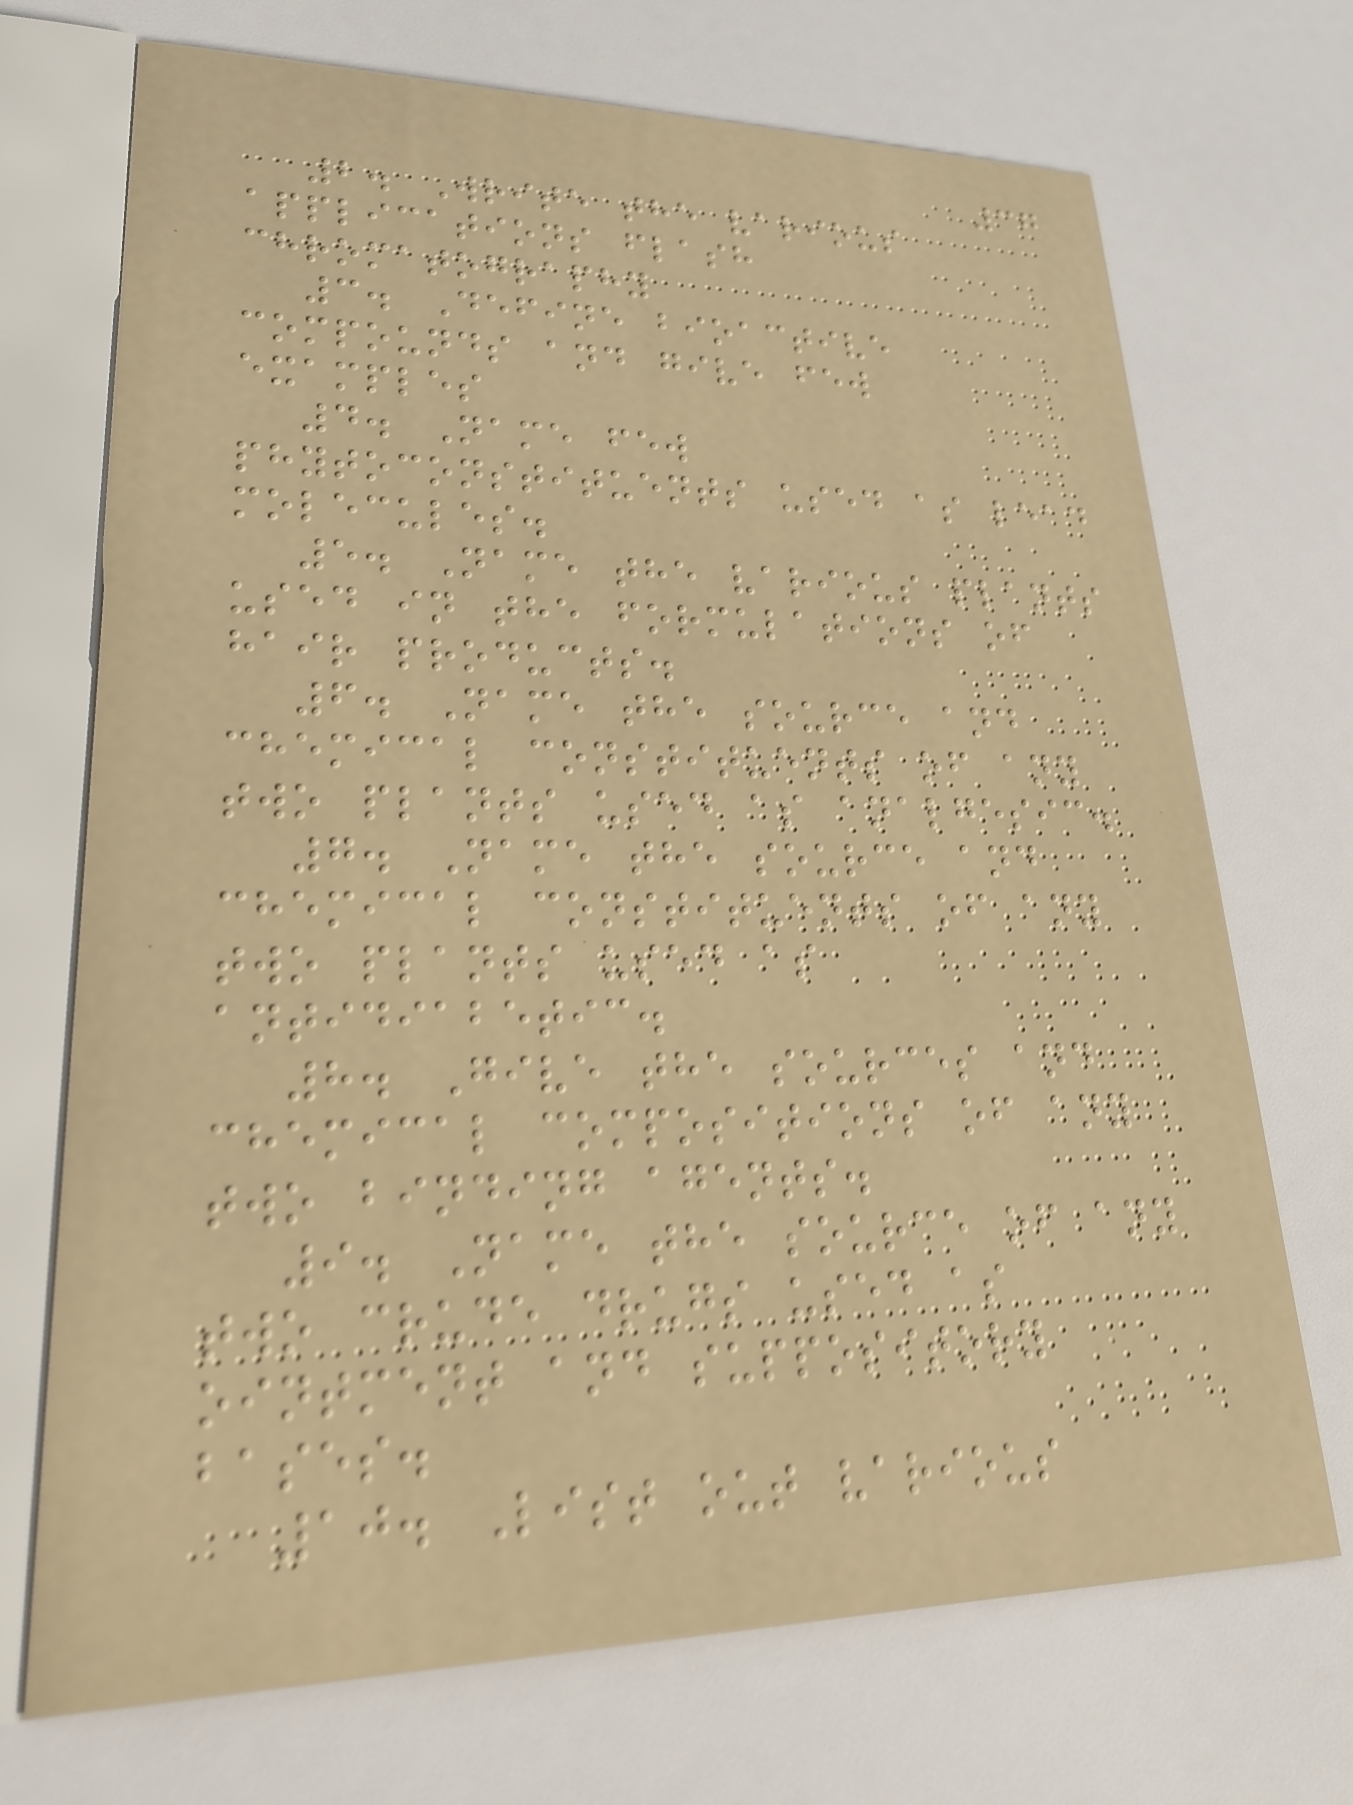37
2. Write the various
applications flash
chromatography
3. Define bioactive
compounds and give few
examples
4. Name few
phytoconstituents used as lead
molecules.
5. Name the various plants
used in the formulations of
hair products.
6. Name the source and
chemical constituents of any
two plants used as analgesic.
7. Name the source and
chemical constituents of any
two plants used as
antidiabetic.
8. Give the sources and
chemical compositions of any
two binding agents.
9. Name the source of any
two crude drugs used as
ointment and suppository
bases.
10. List out various
